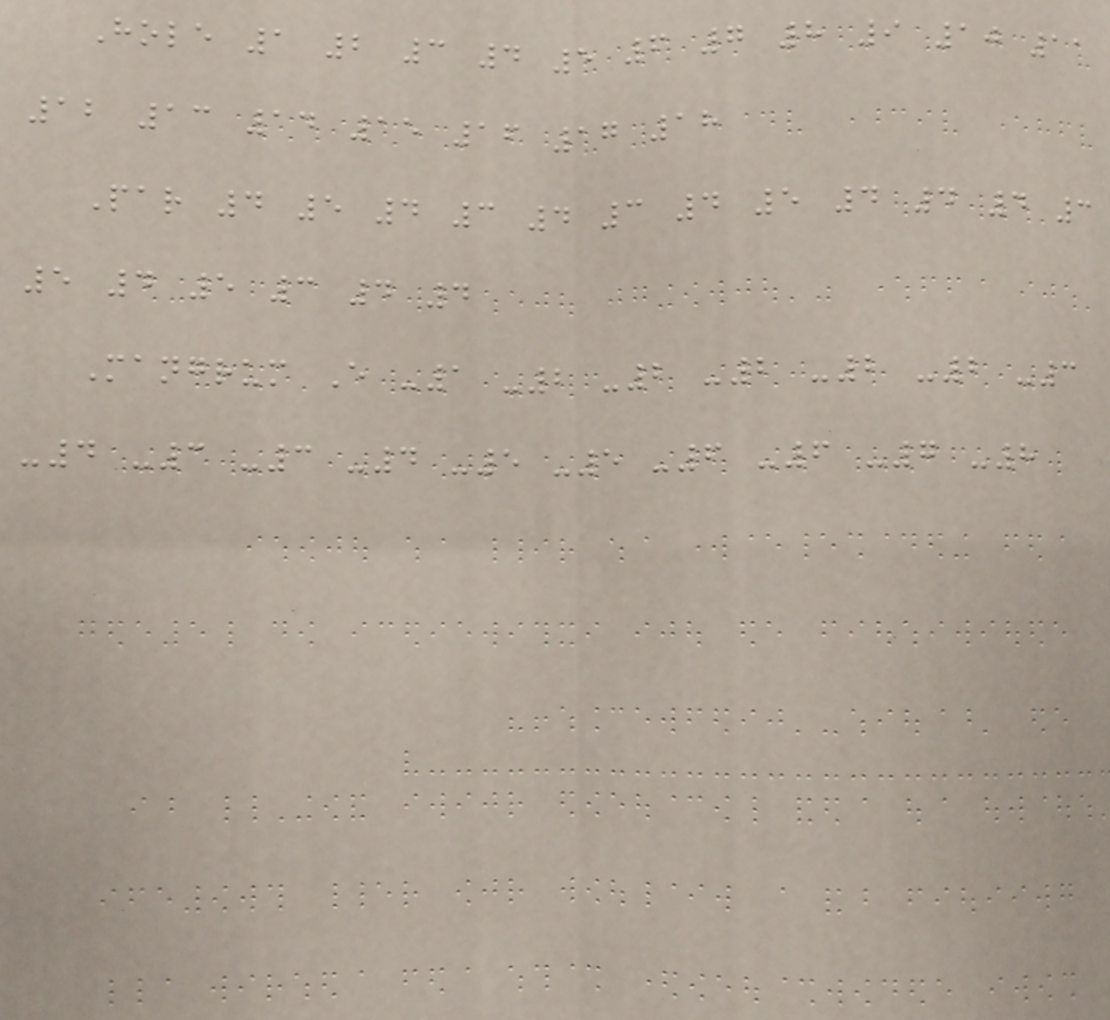Hole 1 2 3 4 5 6 7 8 9 10 11
12 13 14 15 16 17 18
Par 4 5 4 3 4 3 4 5 4 4 4 3
5 4 5 3 4 4
Mangrum E -1 -2 -2 -2 -2 -2 -3
-4 -3 -3 -4 -5 -5 -6 -6 -7 -8
